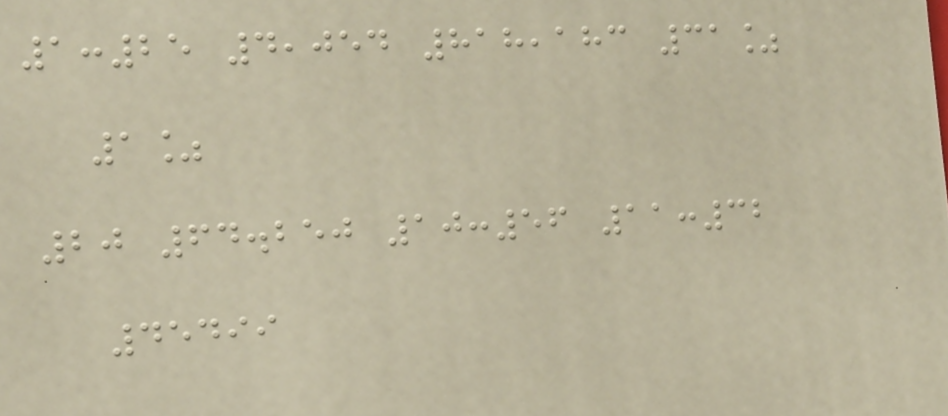1:25 4,054 818,183 31%
1%
20 64.250 10:56 11:32
45499
